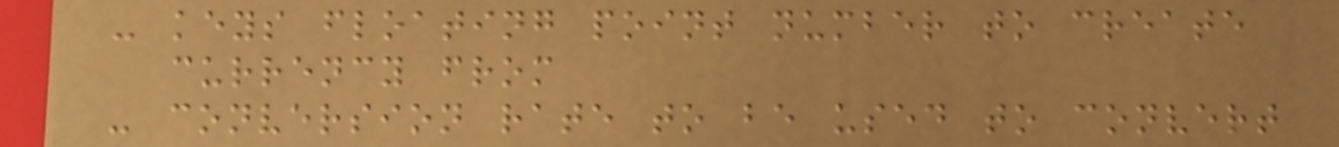- keys floating point number to create
currency from
- conversion rate to be used to convert
